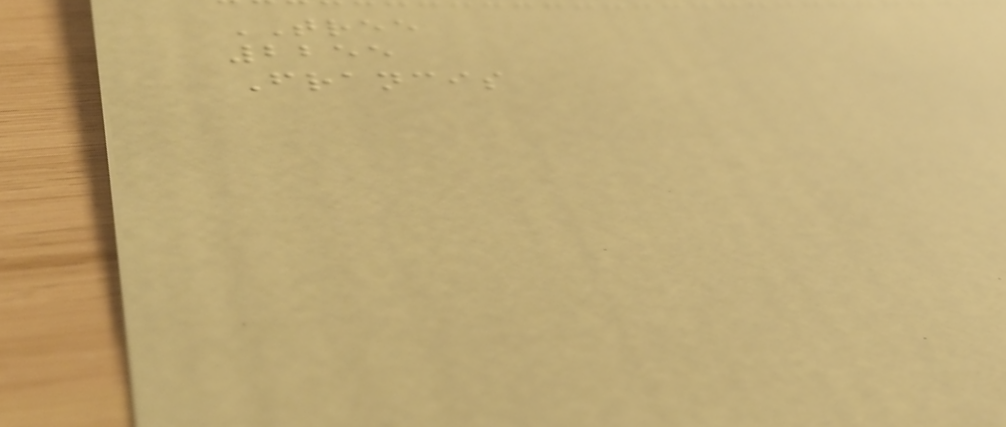TREE
2255
Francis
